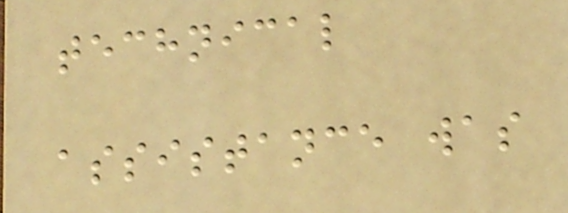technical
assistance was
